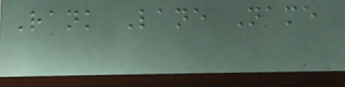Rank Lane Name
